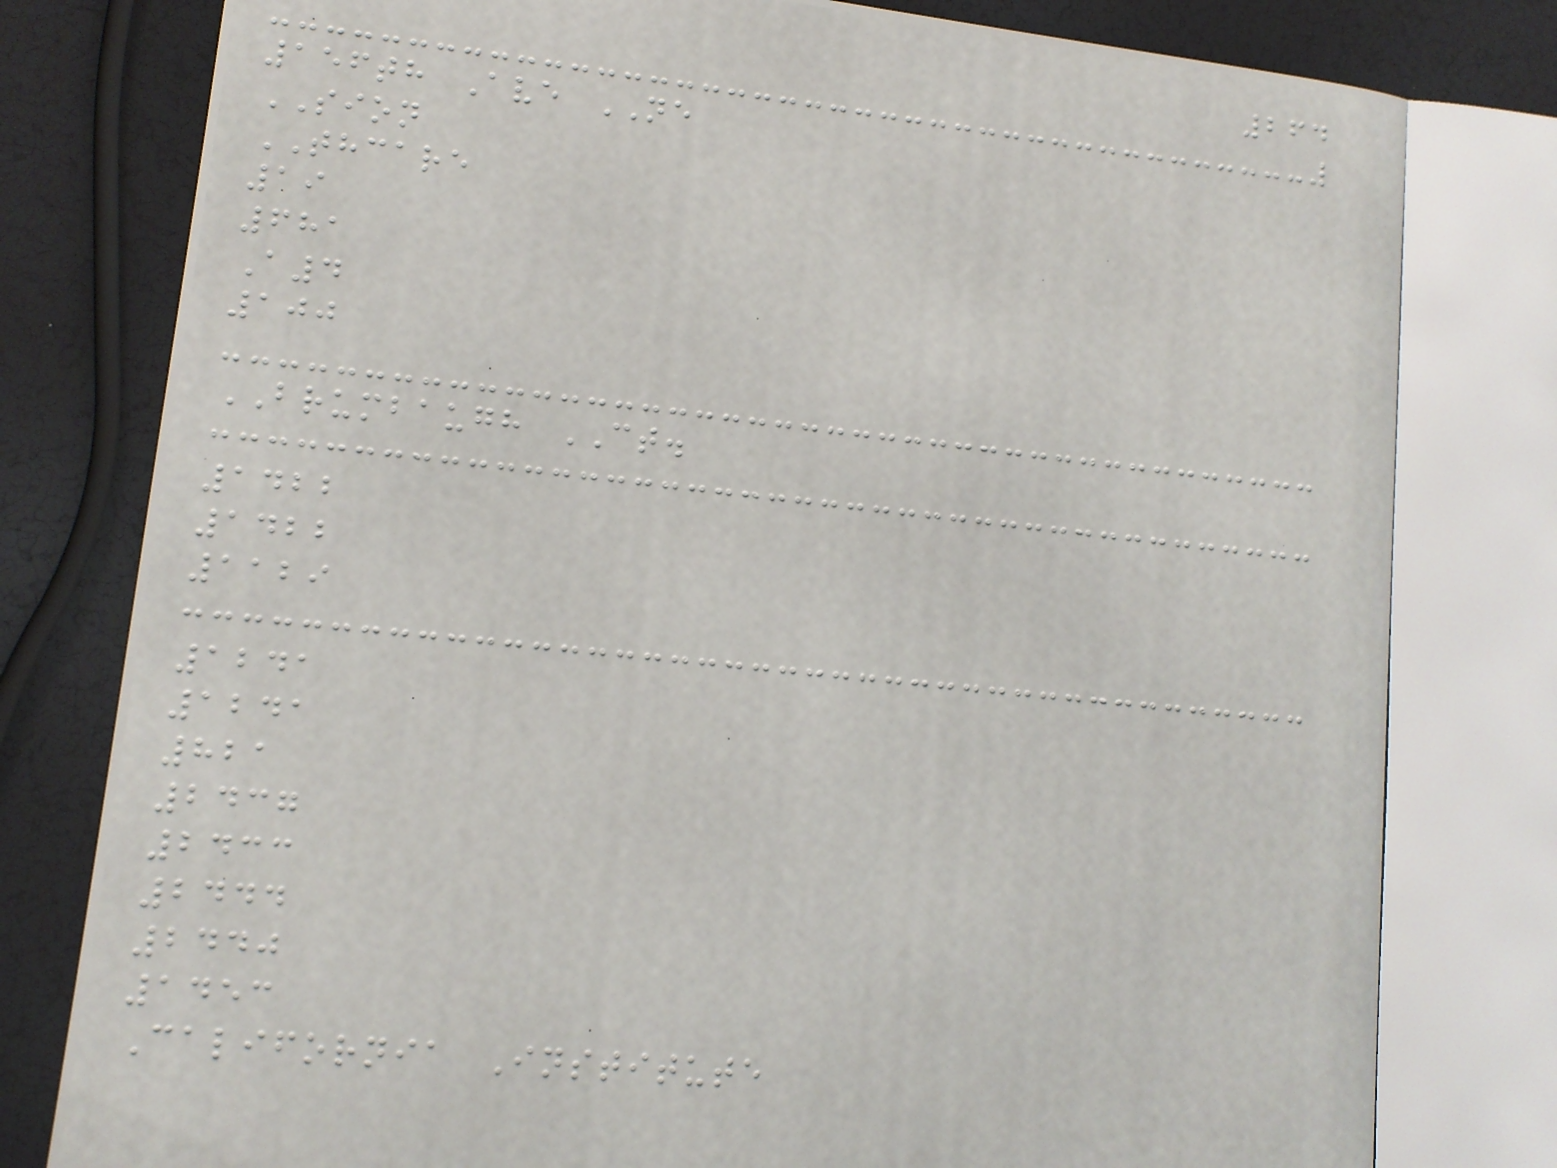264
156th Ave NE
SION
THCARE
19
681
A4
100
BRUMBAUGH CT.
1422
1422
1129
1241
1241
821
2437
2433
2444
2440
1453
California Institute
